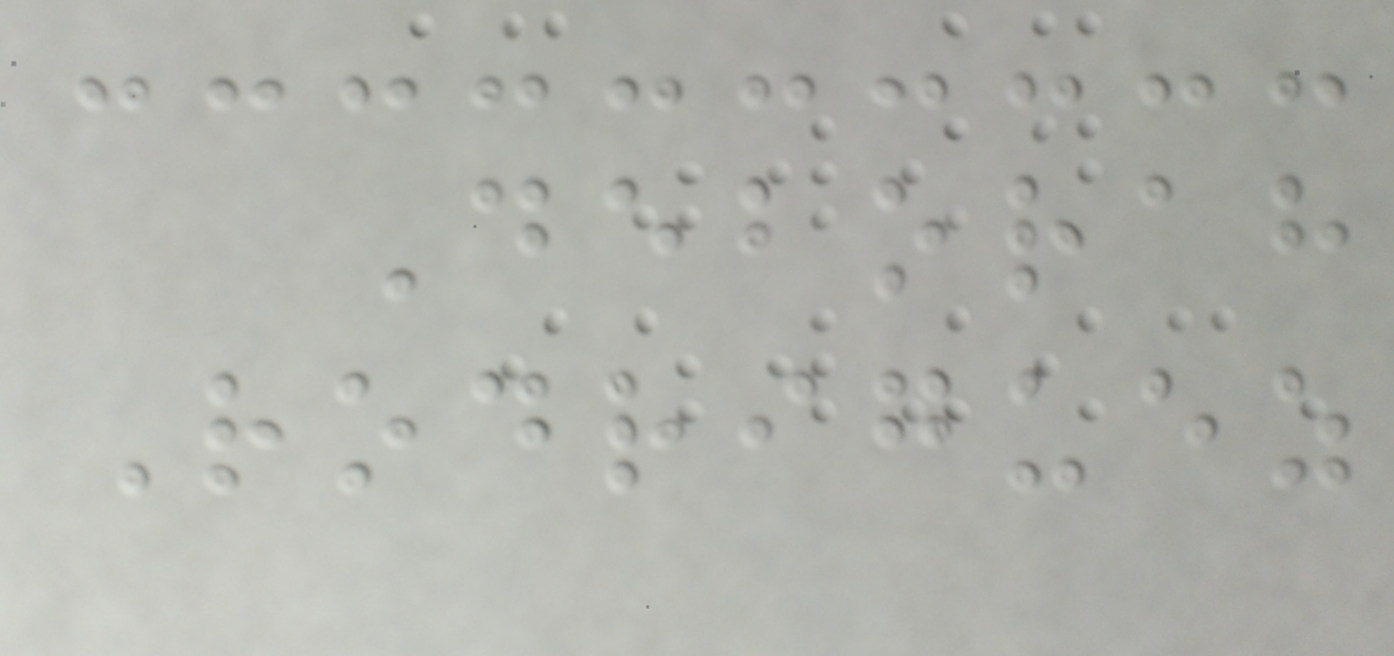Deborah
Rodriguez
